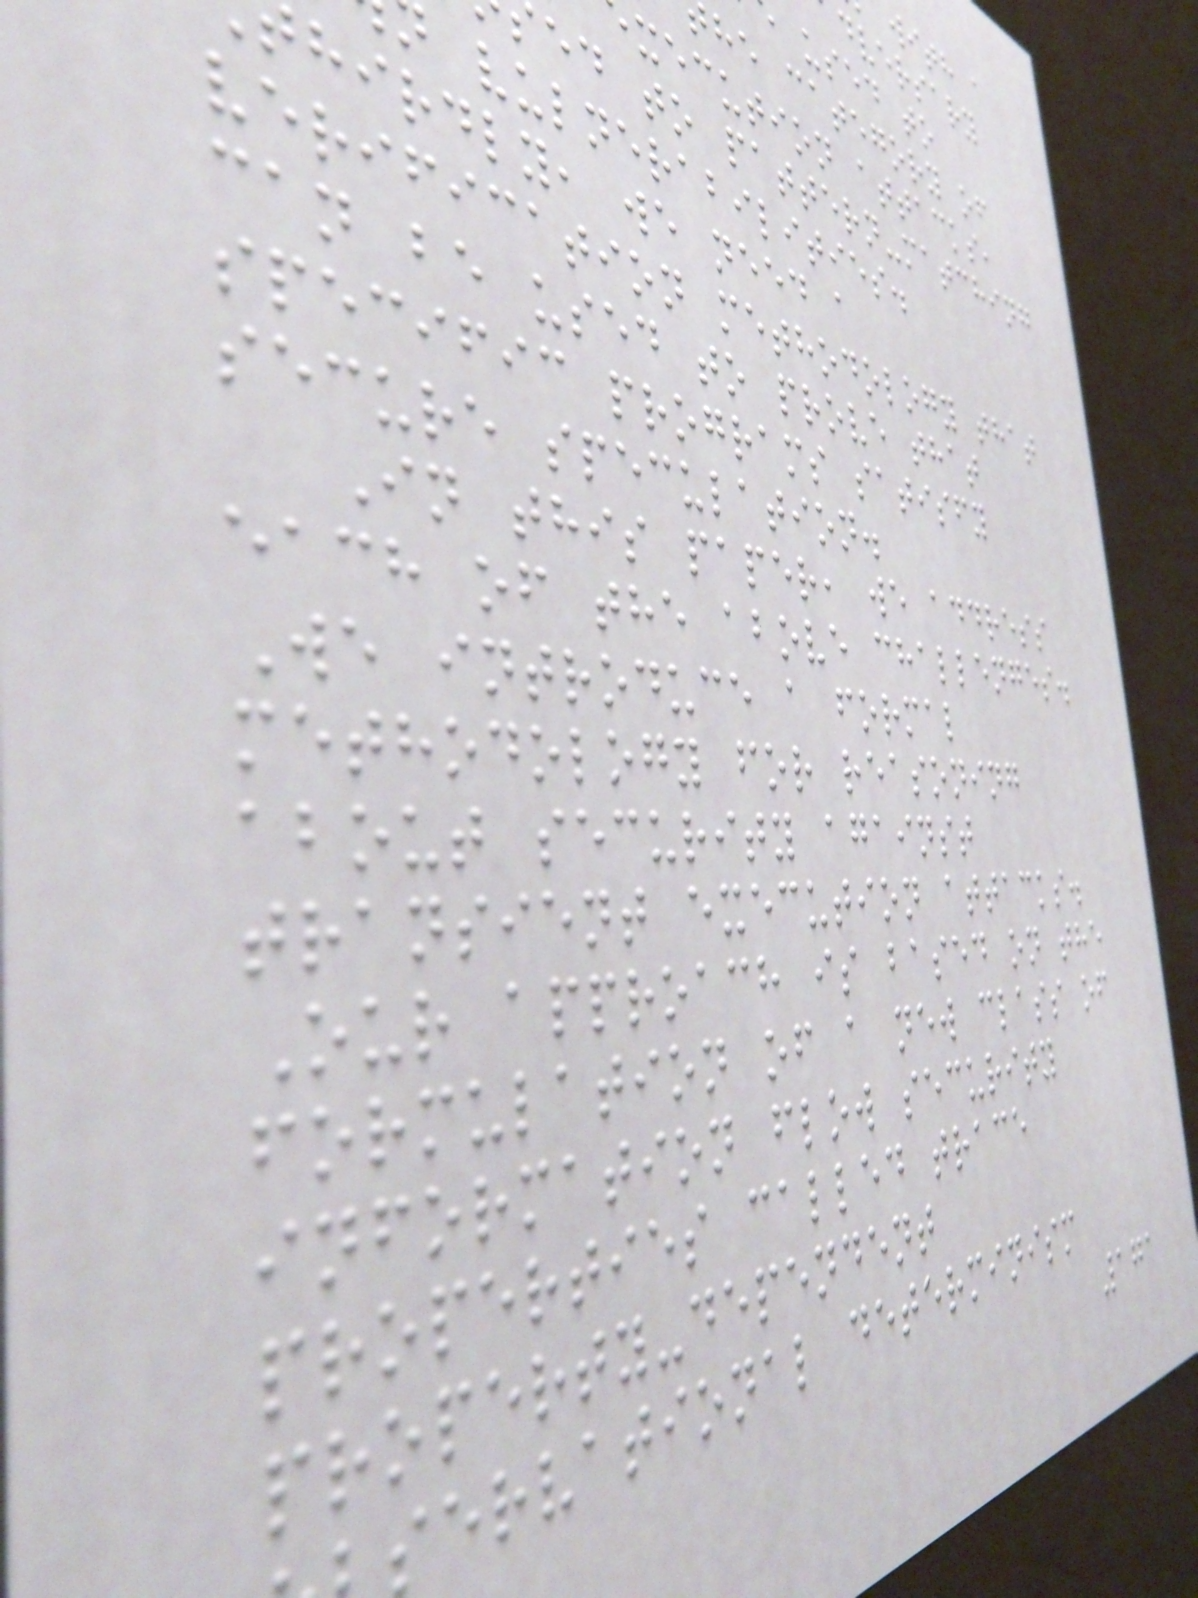dversary
used to
he category of
xecution attacks,
ed to pattern-matching
vulnerabilities.
hirdly, we need a
verification methodology that
can be used to prove that
specific programs satisfy
secure speculation.
In this paper, we address
each of the above challenges.
We introduce a formal
methodology for reasoning
about security against
transient execution attacks.
Our approach is based on the
formulation of a new class of
information flow security
properties called trace
property-dependent
servational determinism
171
